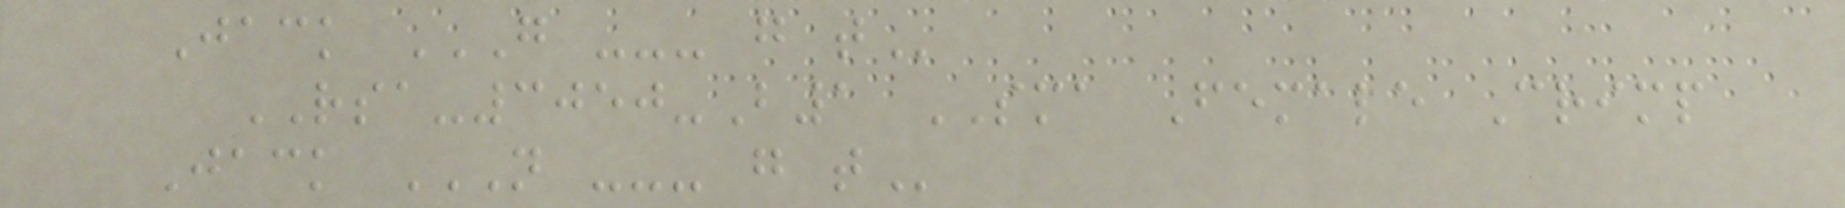Jack G --- G T
RSA-3050-B1 SMA Female Crimp
Jack N --- G T
